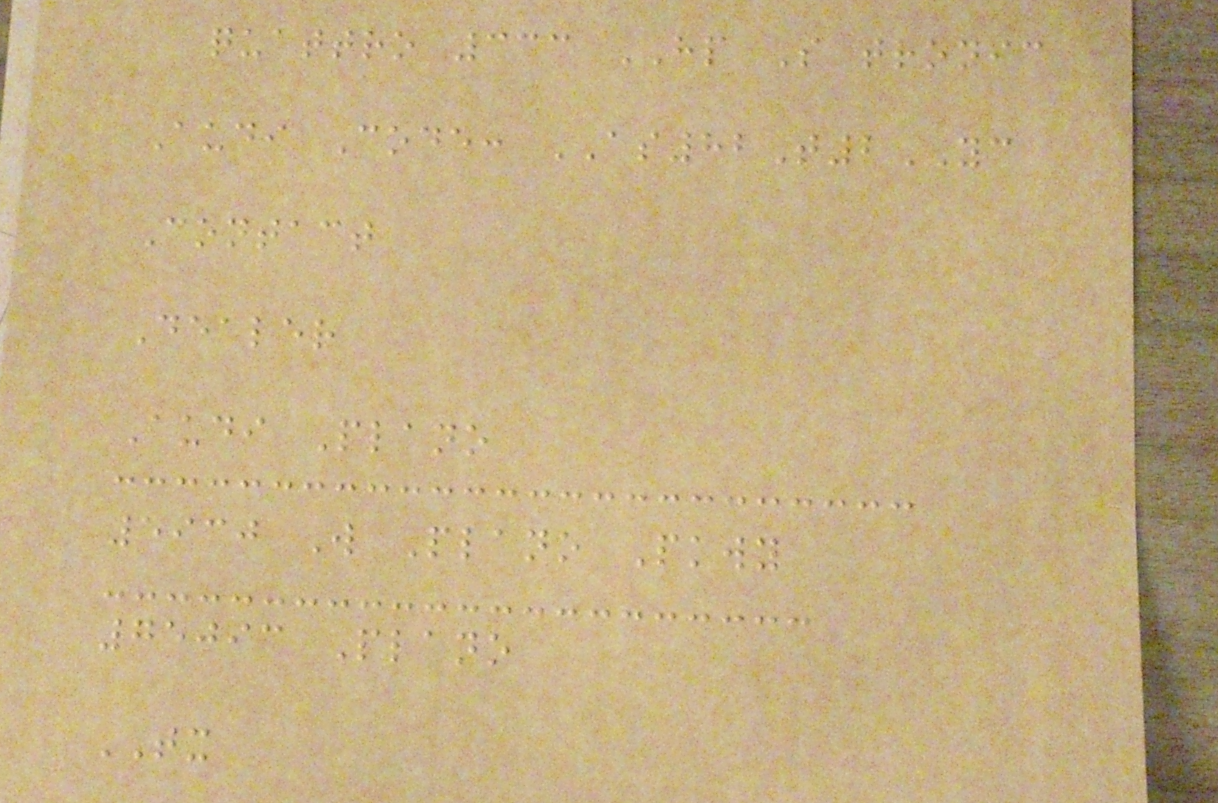quattro 333 HP S tronic
Audi Code: AS82T2YC
Contact
Dealer
Audi Plano
5930 W Plano Pkwy
75093 Plano
TX
